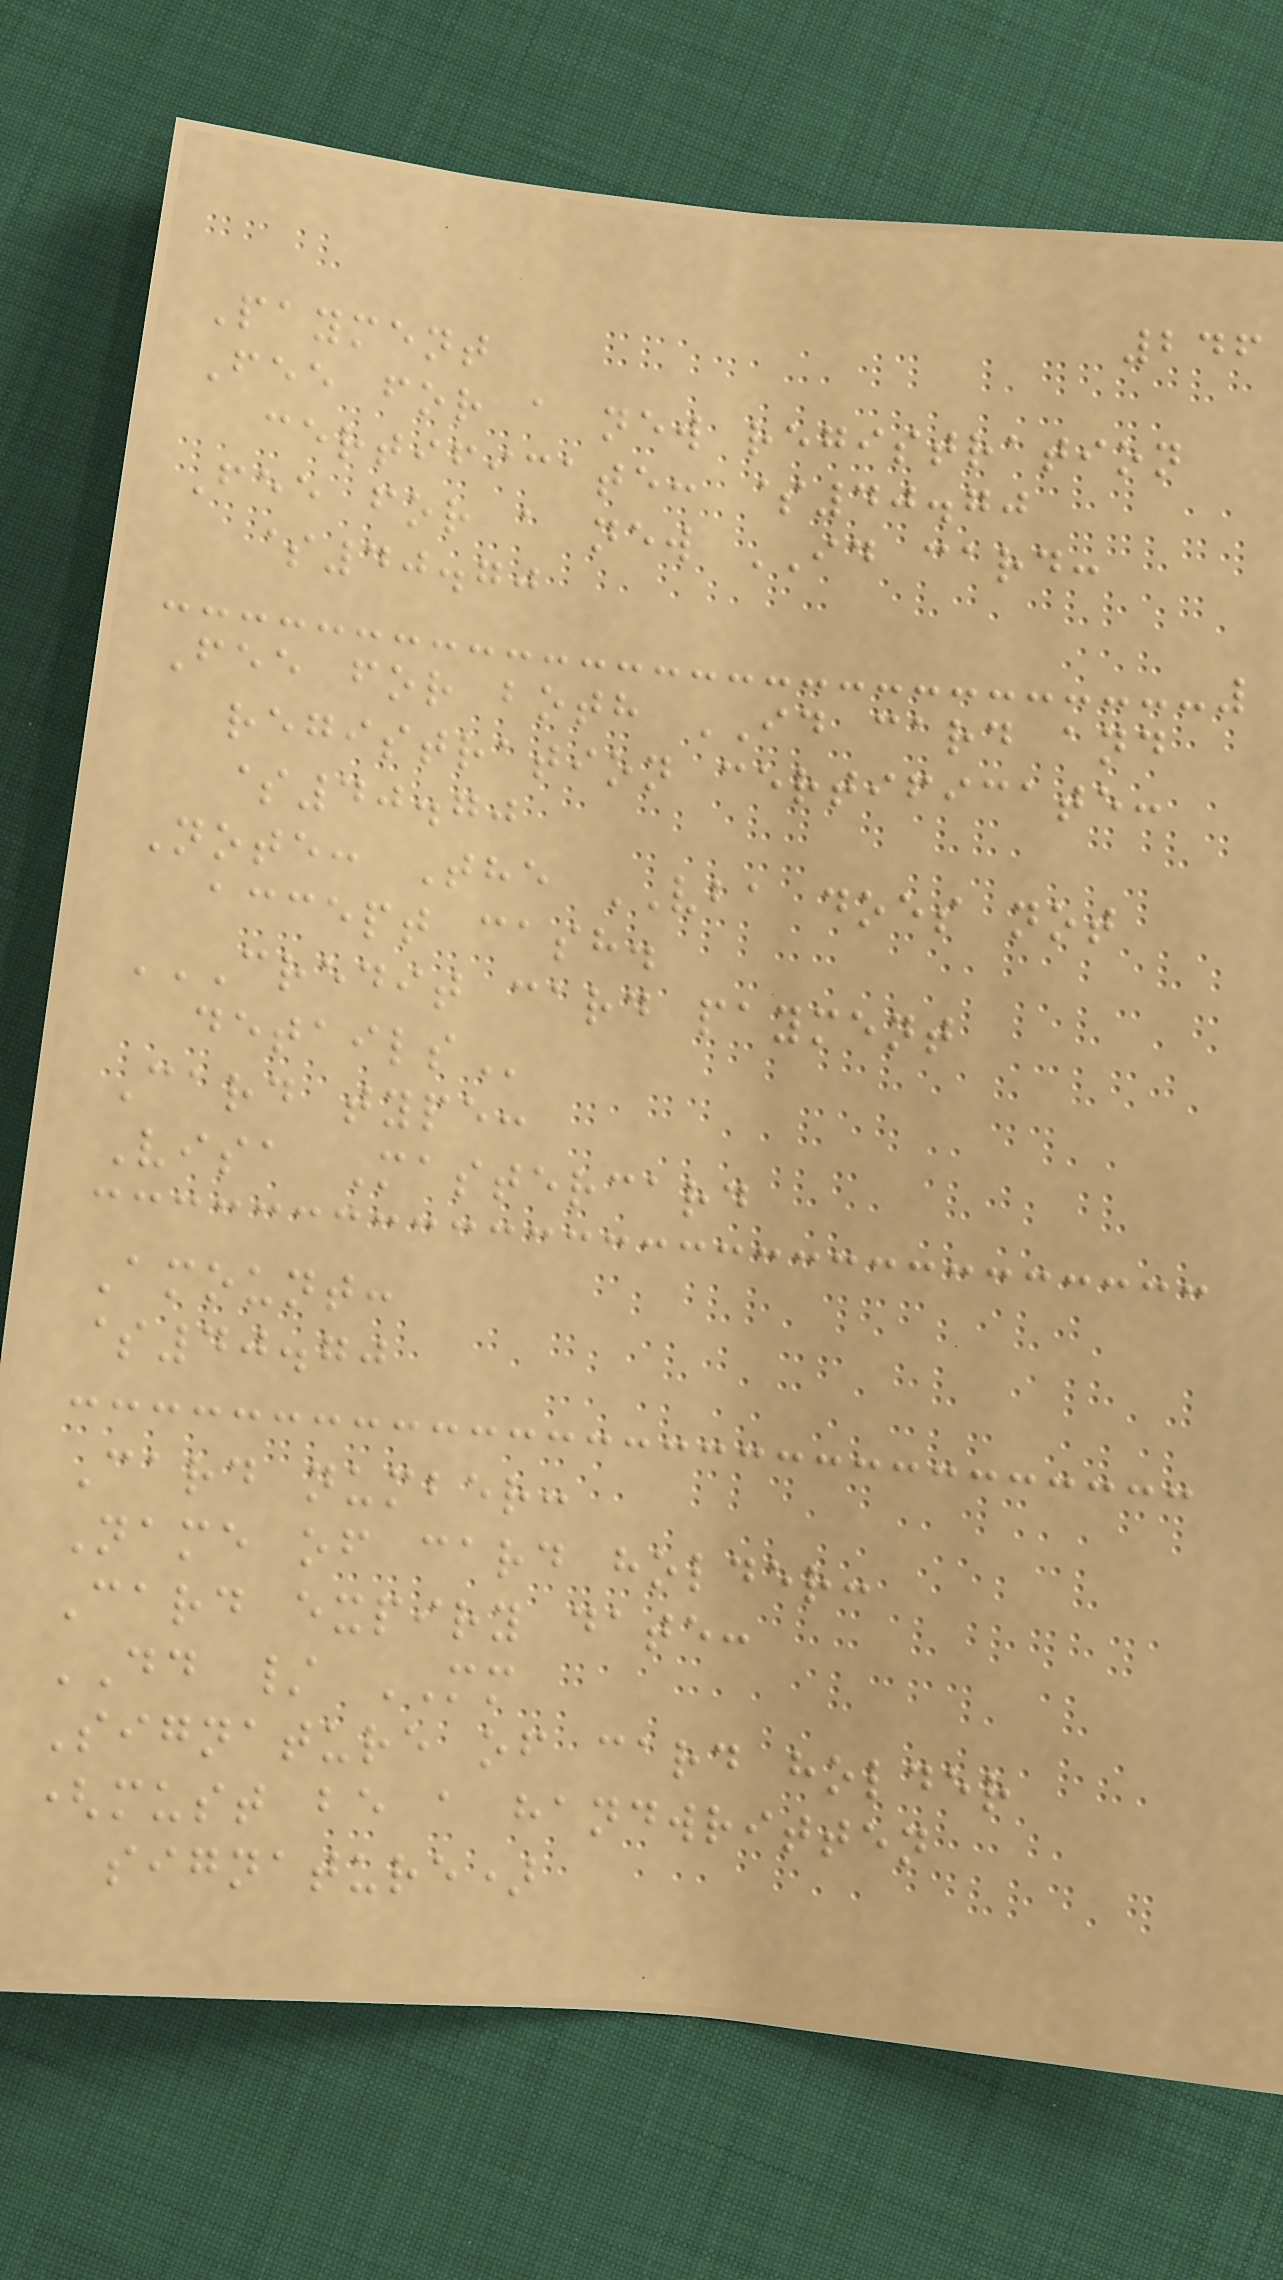246
Payment
Fee for a new registration
certificate: $40.70
Fee for a new ID card:
$40.70
Fee for both ID card and
registration certificate:
$40.70
Note: The VBA does not
accept cash.
CREDIT CARD PAYMENT
DETAILS
Card type:
Visa Mastercard
Amount:
$40.70
Card number:
Name of card holder:
Card expiry date:
DD / MM
Signature of card holder
(must be a handwritten
signature)
